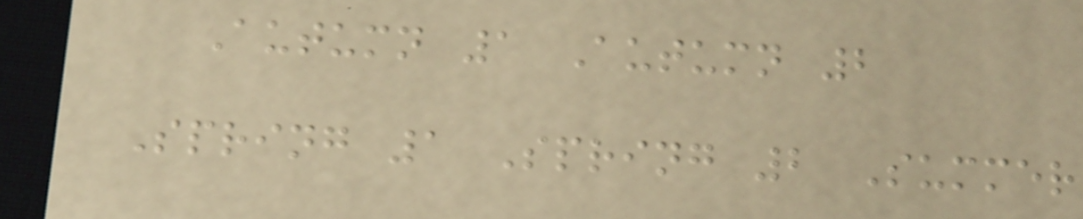Autumn 1 Autumn 2
Spring 1 Spring 2 Summer
